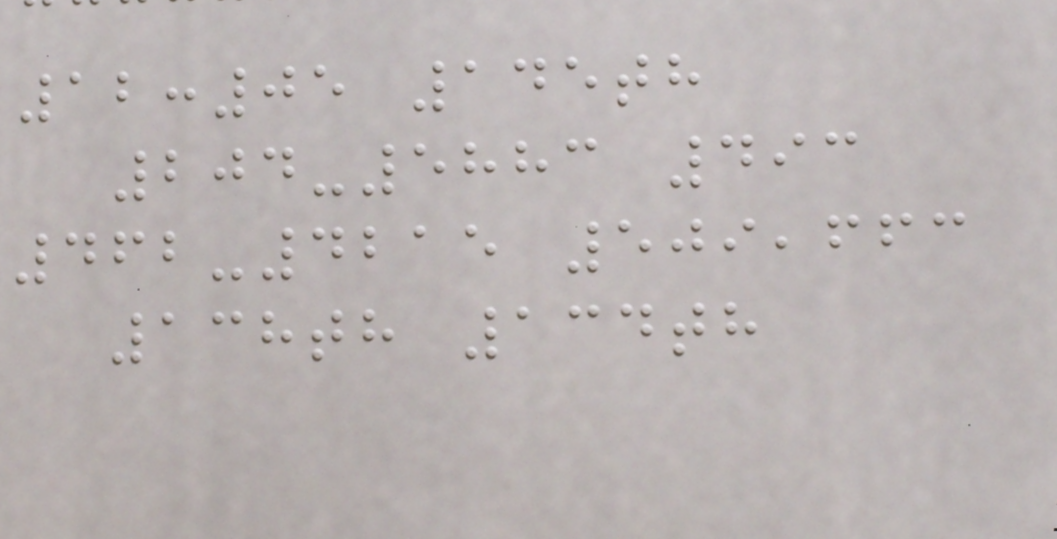12:05 145th
204-5883 493
462-4215 509,663
138th 134th
